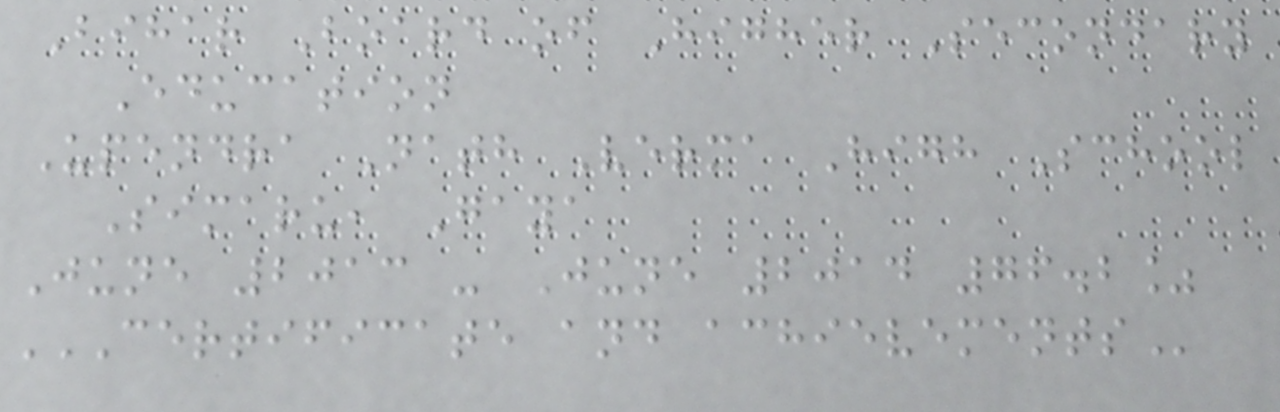Bihar Board of Higher Secondary
Education
Upendra Nath Verma High School
Simaru, Gaya
June 2013 - June 2014 76.2%
CERTIFICATE AND ACHIEVEMENTS
